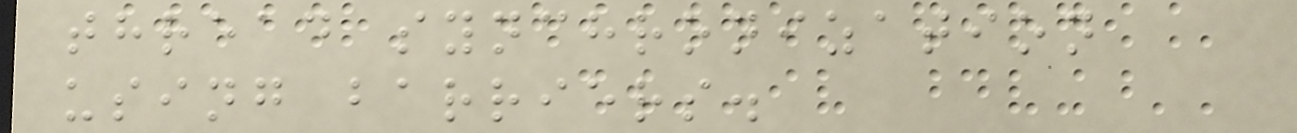thread synchronization
using barriers.
